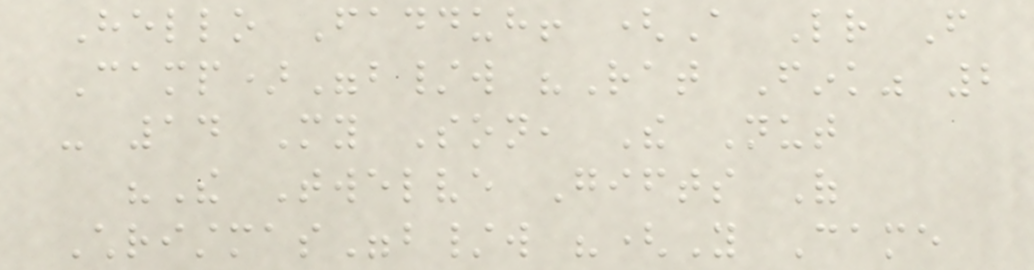Hello Fadduh! (A Letter From
Camp)"b/w "Rat Fink" 2
- 14 My Son, The Nut
"The Twelve Gifts Of
Christmas"b/w "(You Came
